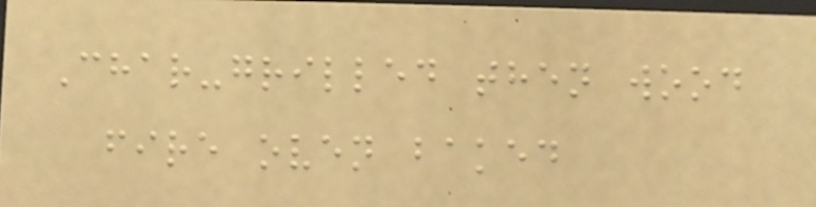Char-grilled then wood
fire oven baked
